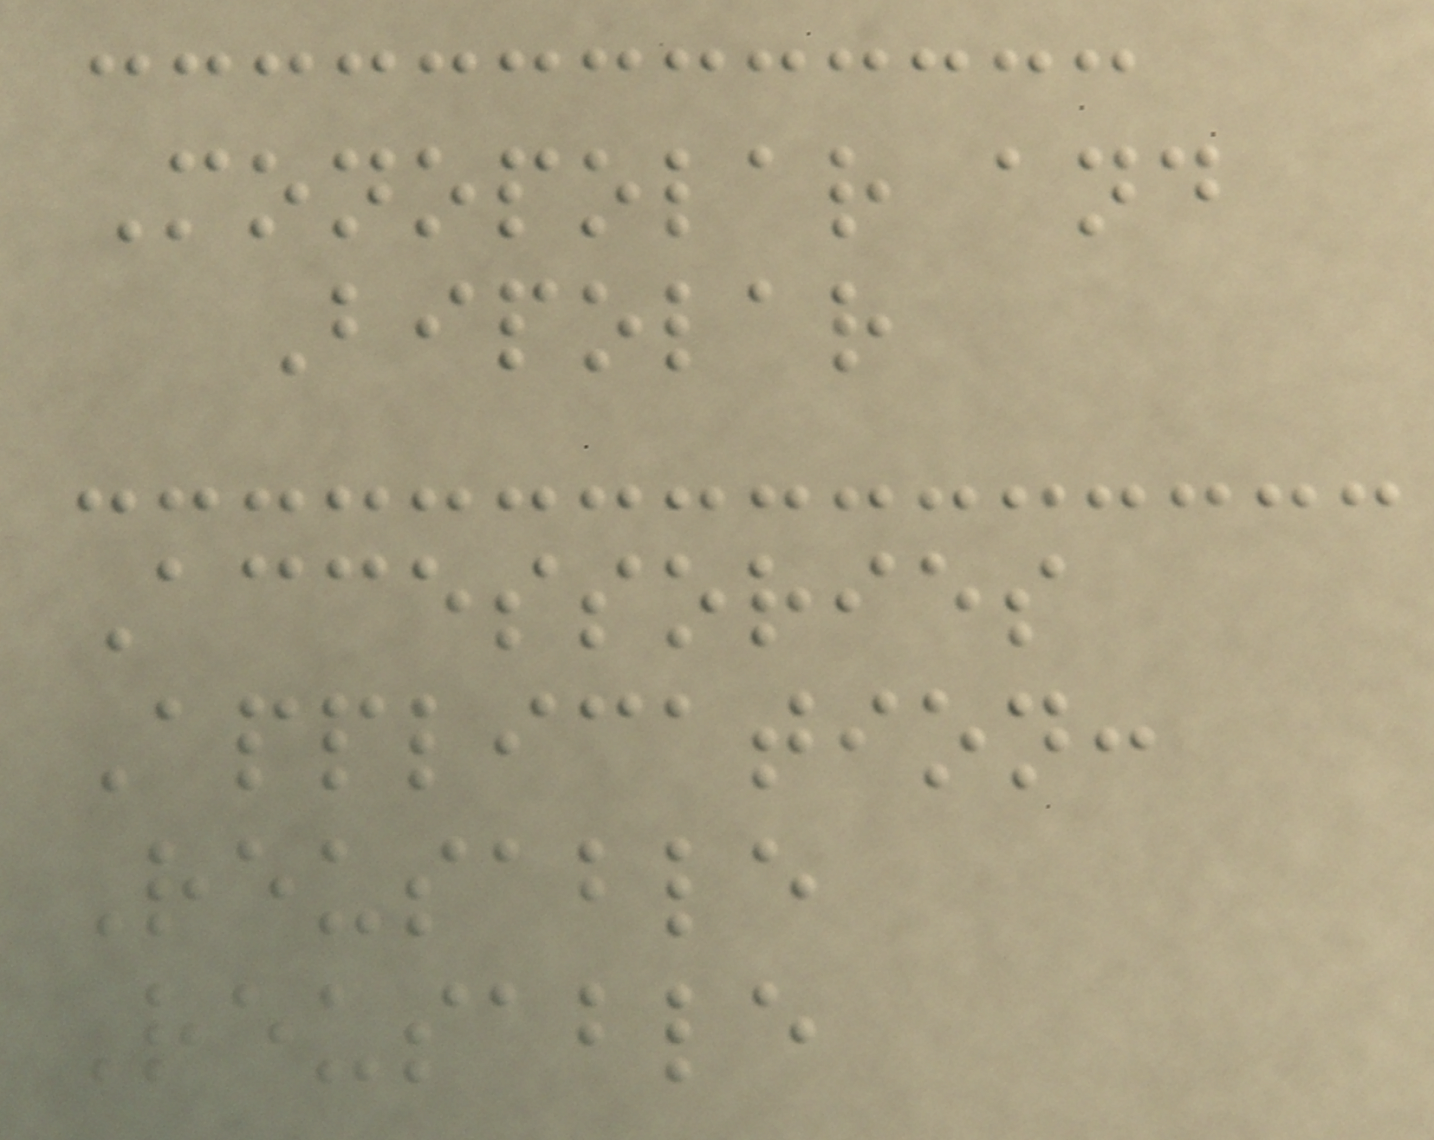Monopolar and
Bipolar
Accessories
Application:
Reusable
Reusable
